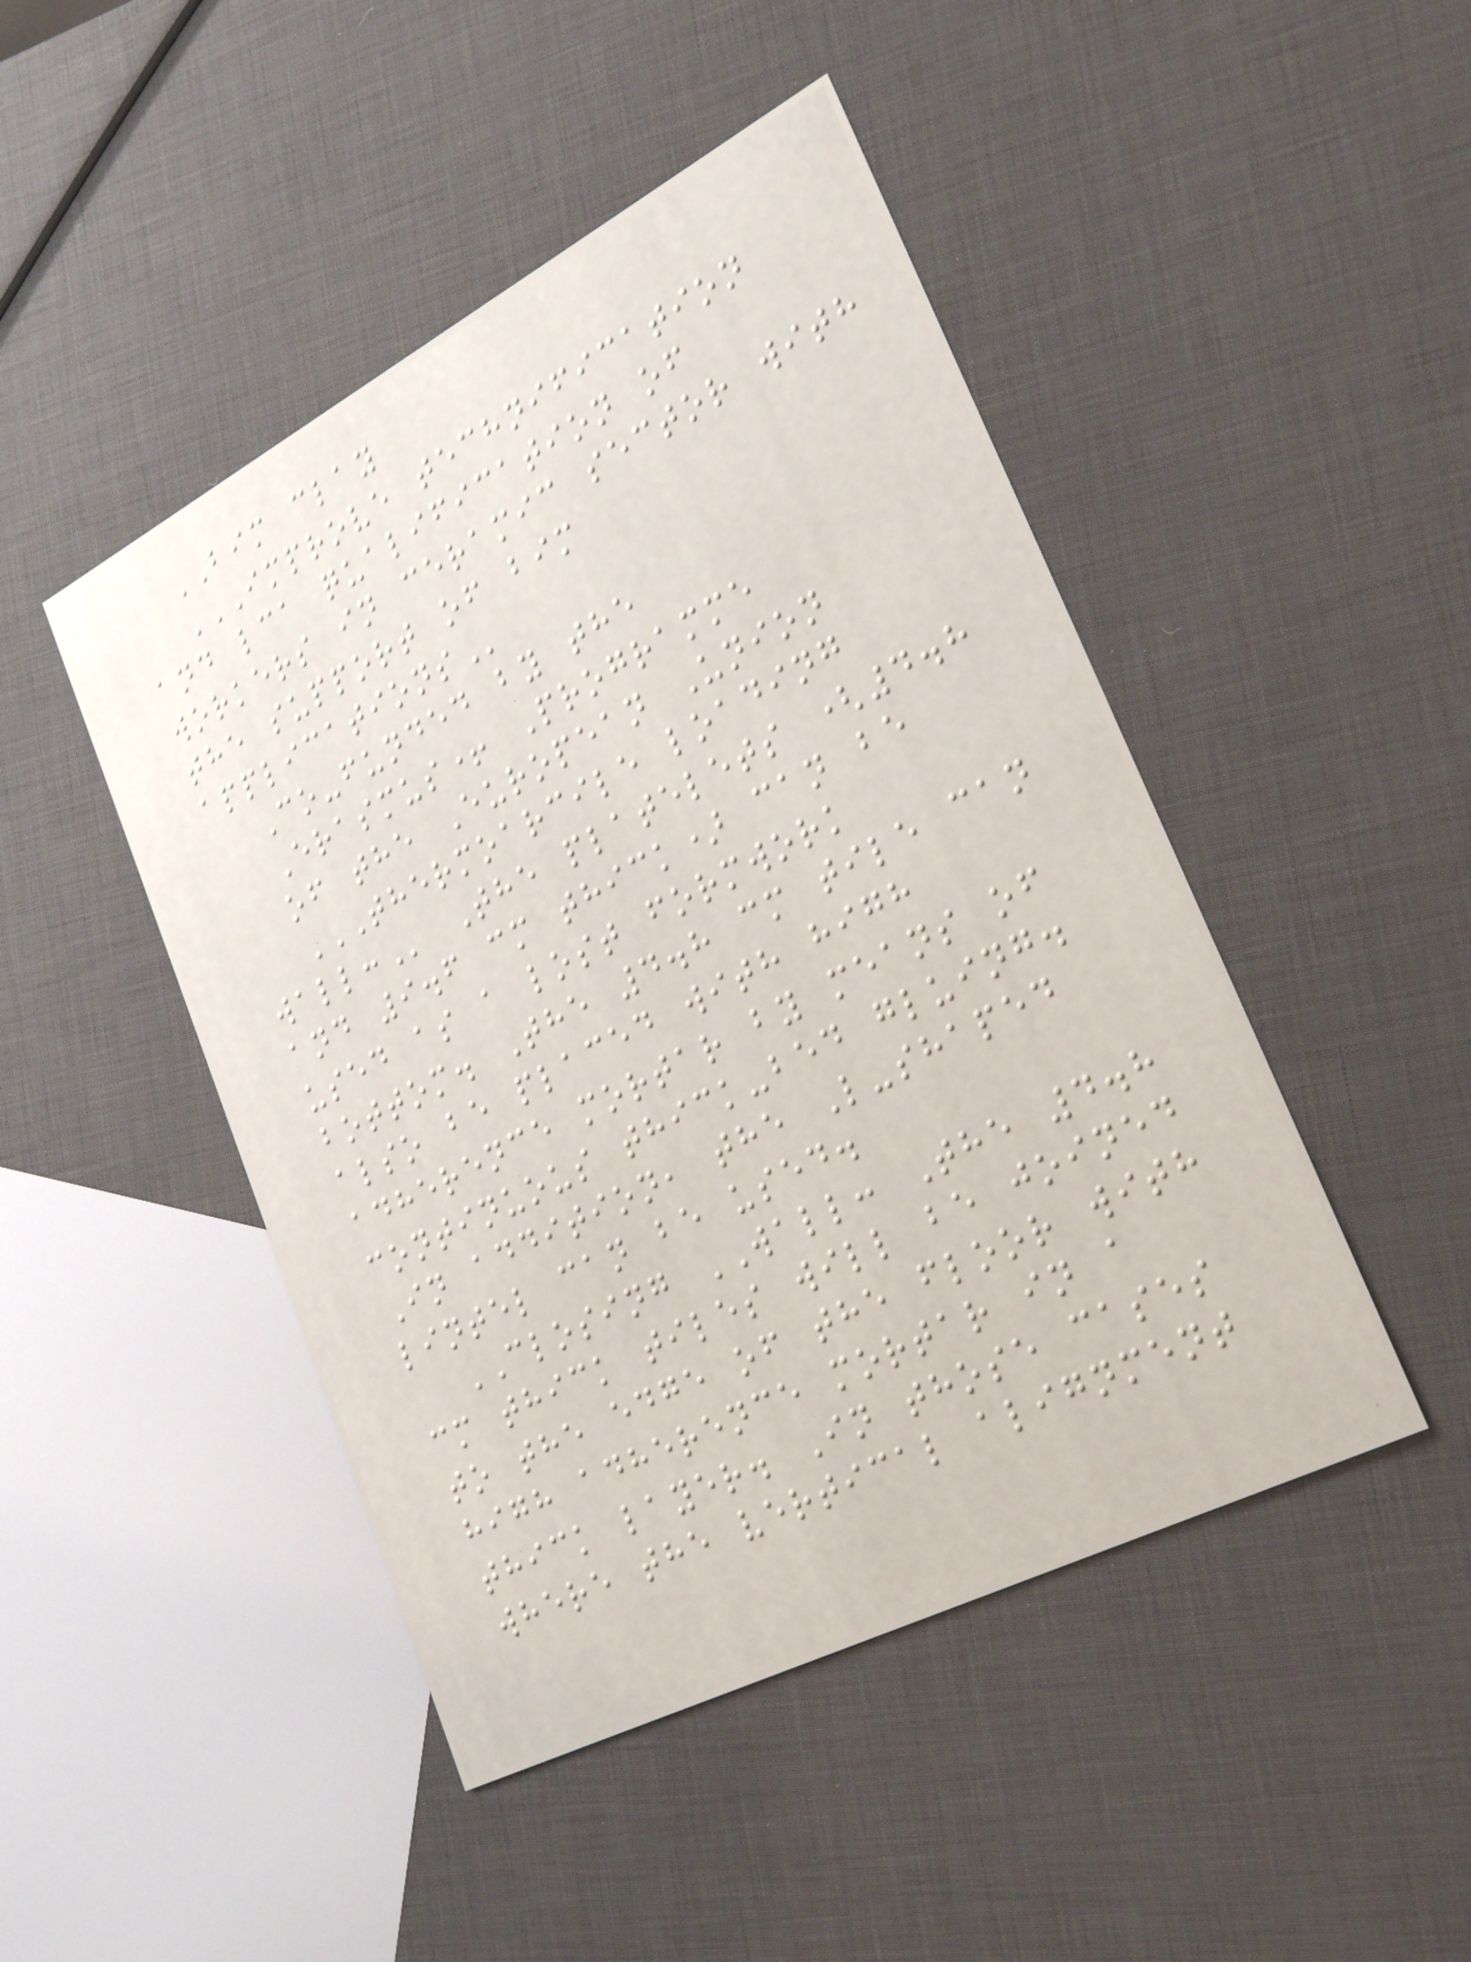BIM clay
IMPROVE TECHNIFICATION
AND LCA QUALIFICATION OF
WORKERS IN CERAMIC SECTOR WITH
THE SUPPORT OF BIM
APPLICATIONS
Co-funded by the
Erasmus+ Programme
of the European Union
THERMOARCILE LOADING
WALL: The platelets (4.8
and 9.6 cm thick) can be
used as a lost formwork
bottom. The 4.8 cm tile can
also be placed with high
adherence mortar by means of
continuous thick-bed gluing.
In addition, the L-shaped
lintel can be used.
CLOSING WALL: The 4.8
cm thick tiles will be joined
to the edge of the floor with
high adherence mortar in a
thick layer. In those cases
where the vertical alignment
